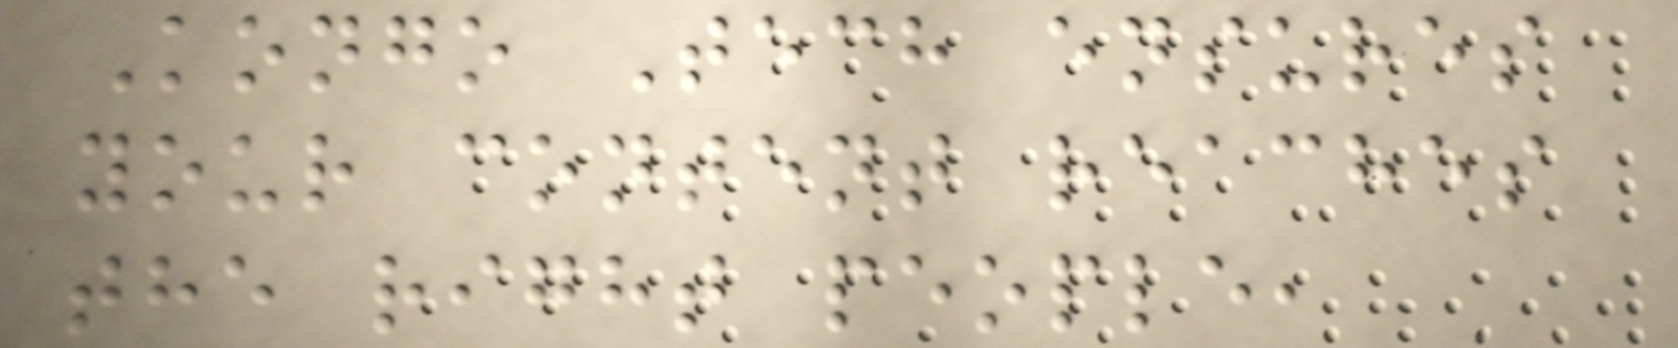Kongo Tech ensures
your content reaches
the right people,
